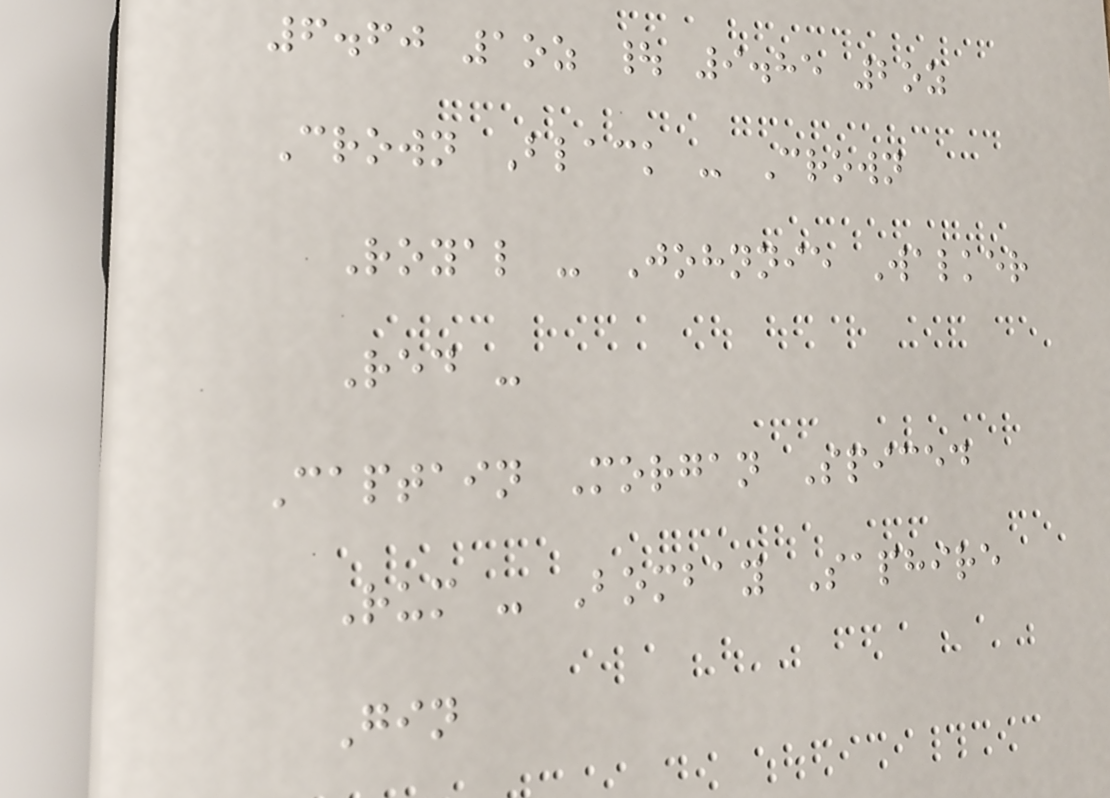6.60 1oz | 9.85 2oz
Crown Black - Crown
Royal - Johnnie Walker
Red -
Captain Morgan Spiced
Rum - Bombay Saphire
Gin
